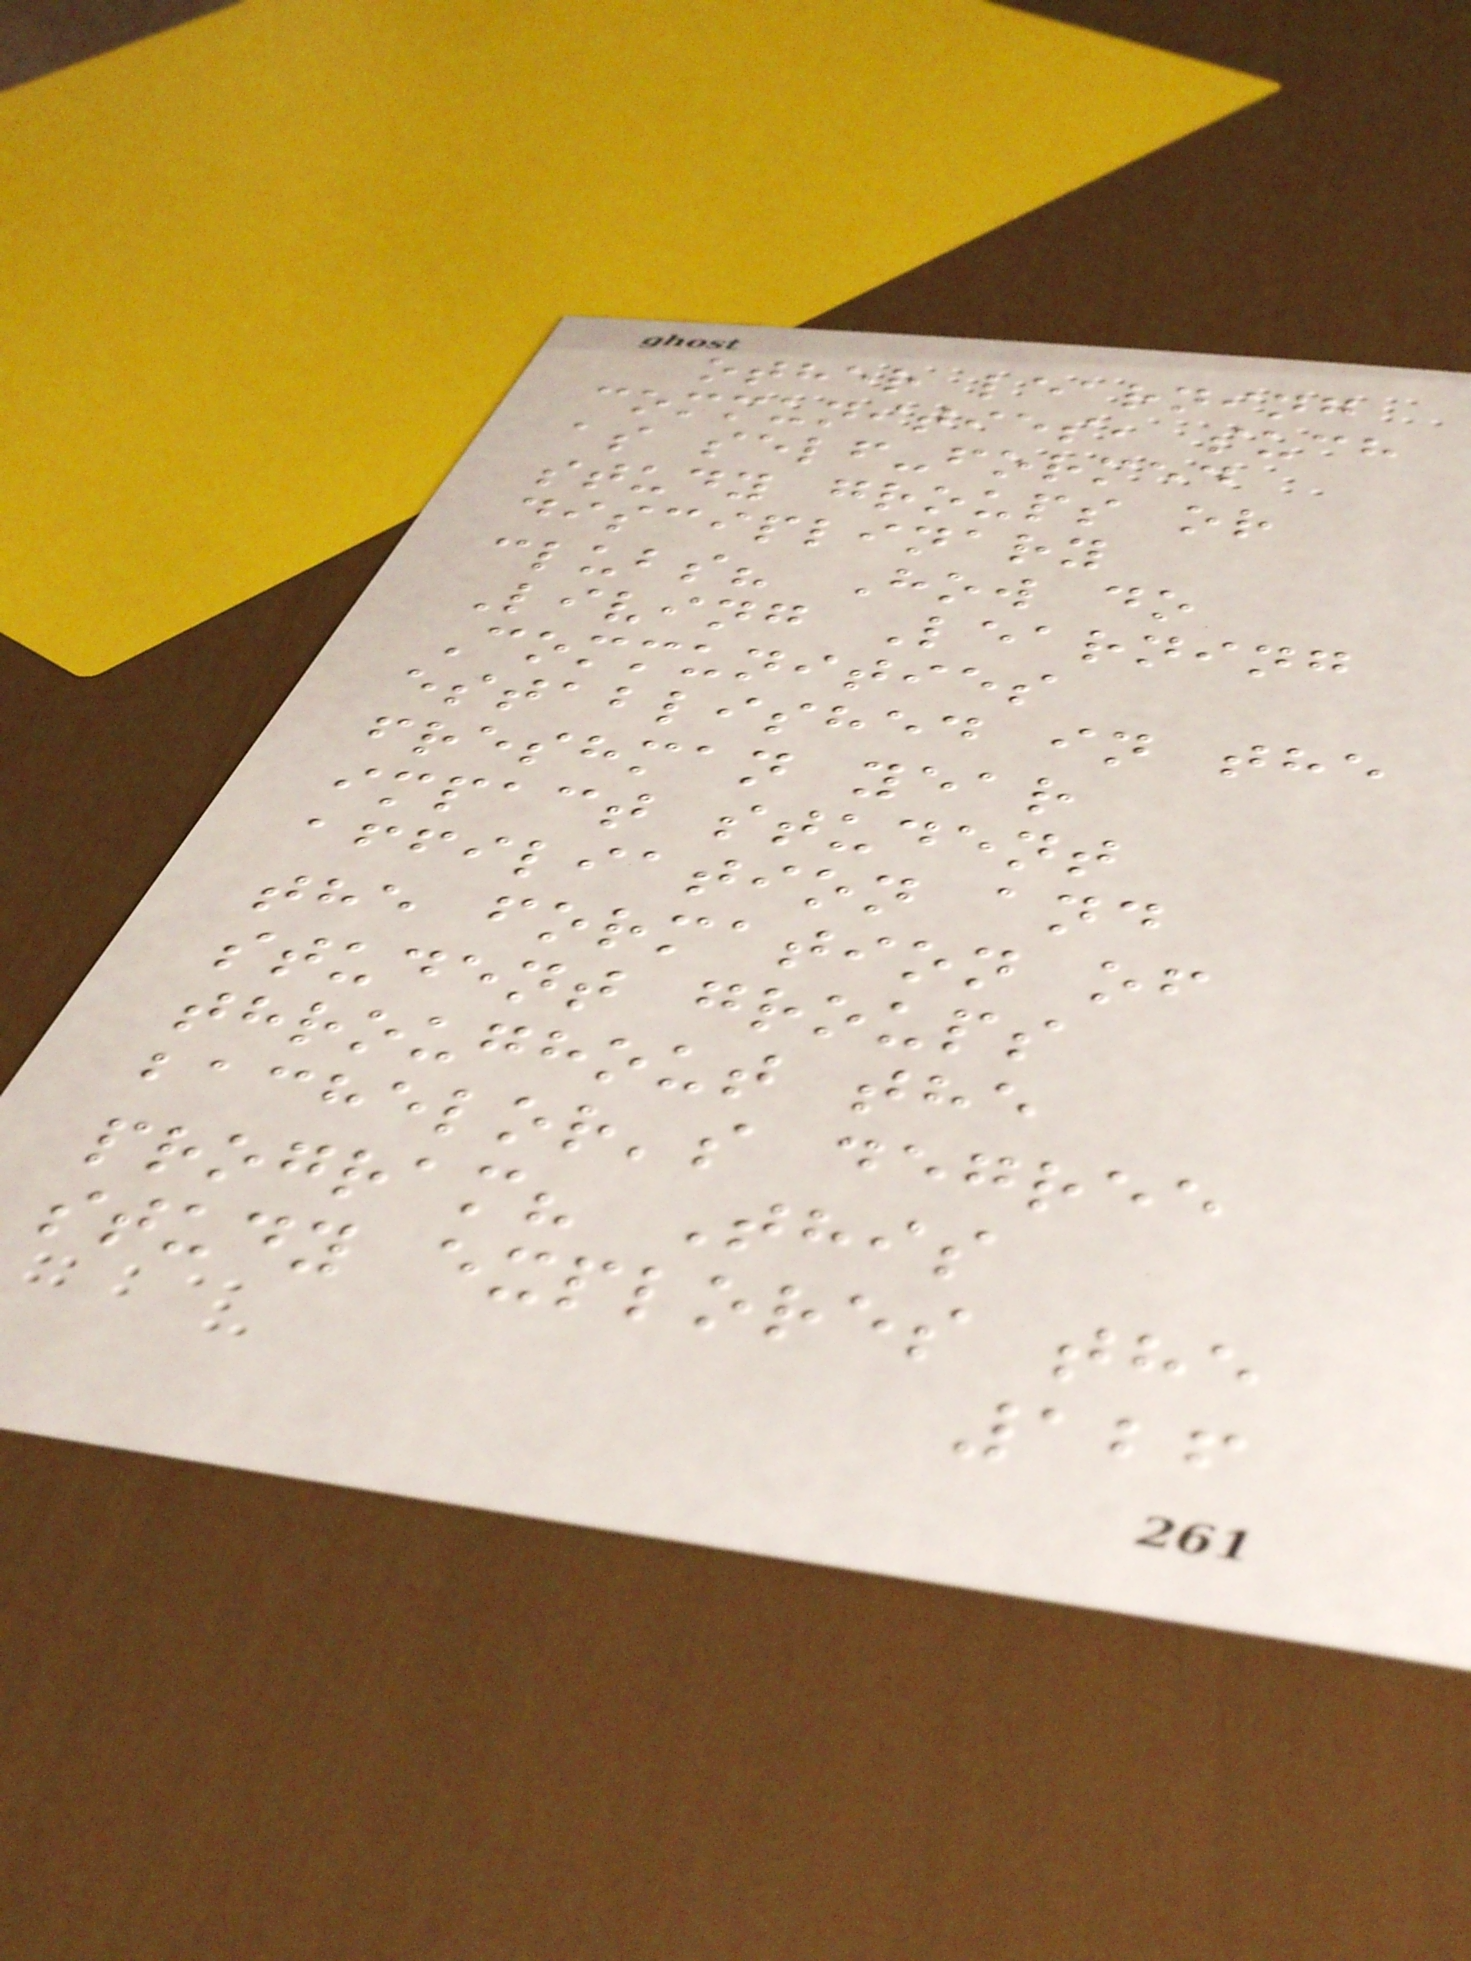other learning
communities, such
as self-formed
study groups or
disciplinary
clubs? How do
Living Learning
Communities
established in the
freshman year
impact student
affiliation and
the formation of
student groups
throughout the
bachelor's degree
program? This
study explores the
126
